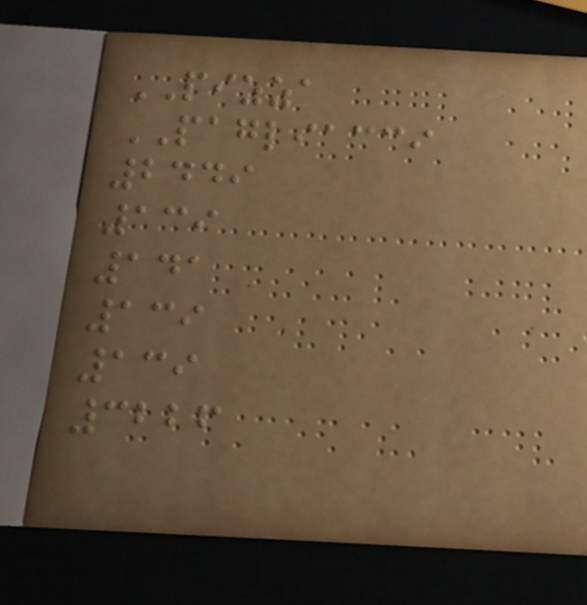PIZZA
PAGLIACCI
2449
139
141
139
139
3226
